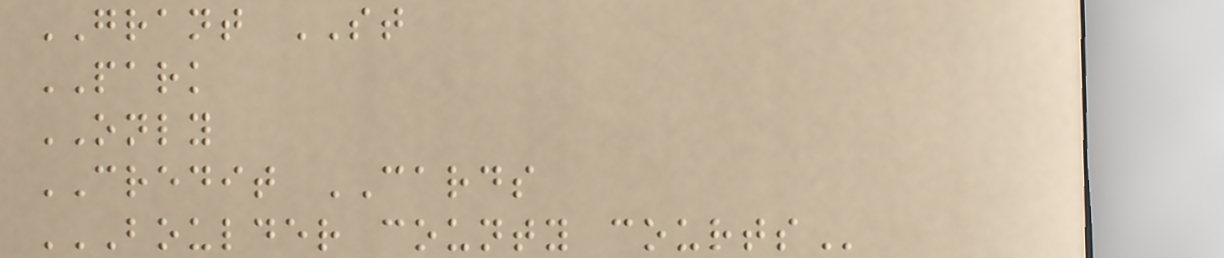GRANT ST
PARK
ONLY
CREDIT CARDS
BOULDER COUNTY COURTS
